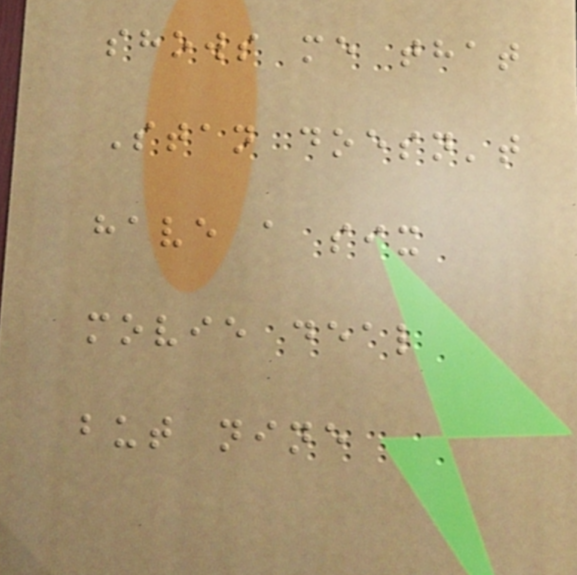shows me that
Stan doesn't
have a six
movie deal
but nine
